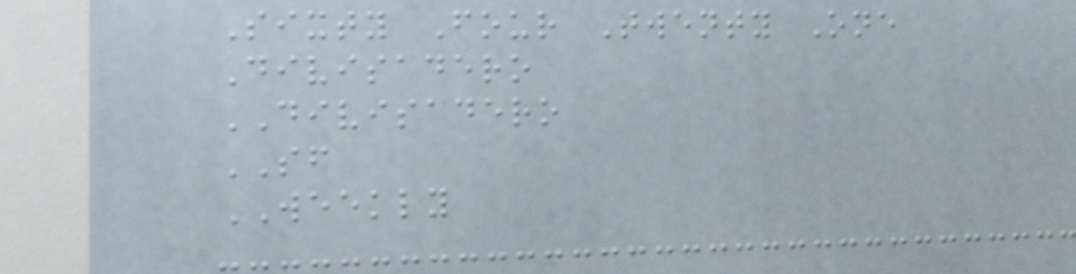Sixty Four Twenty One
Divisadero
DIVISADERO
SF
WEEKLY
